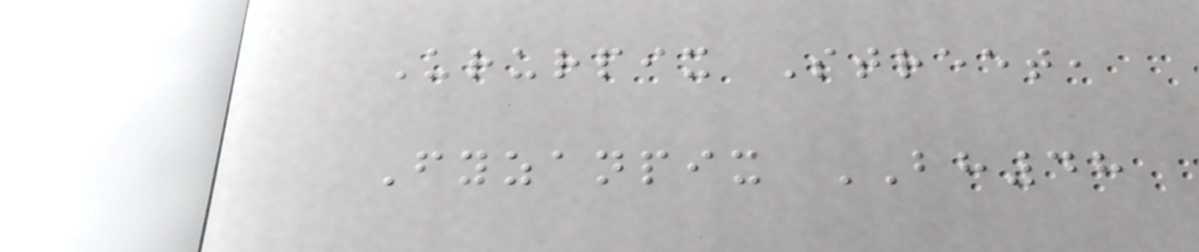Ururpix Street,
Fyzanpix BH48
